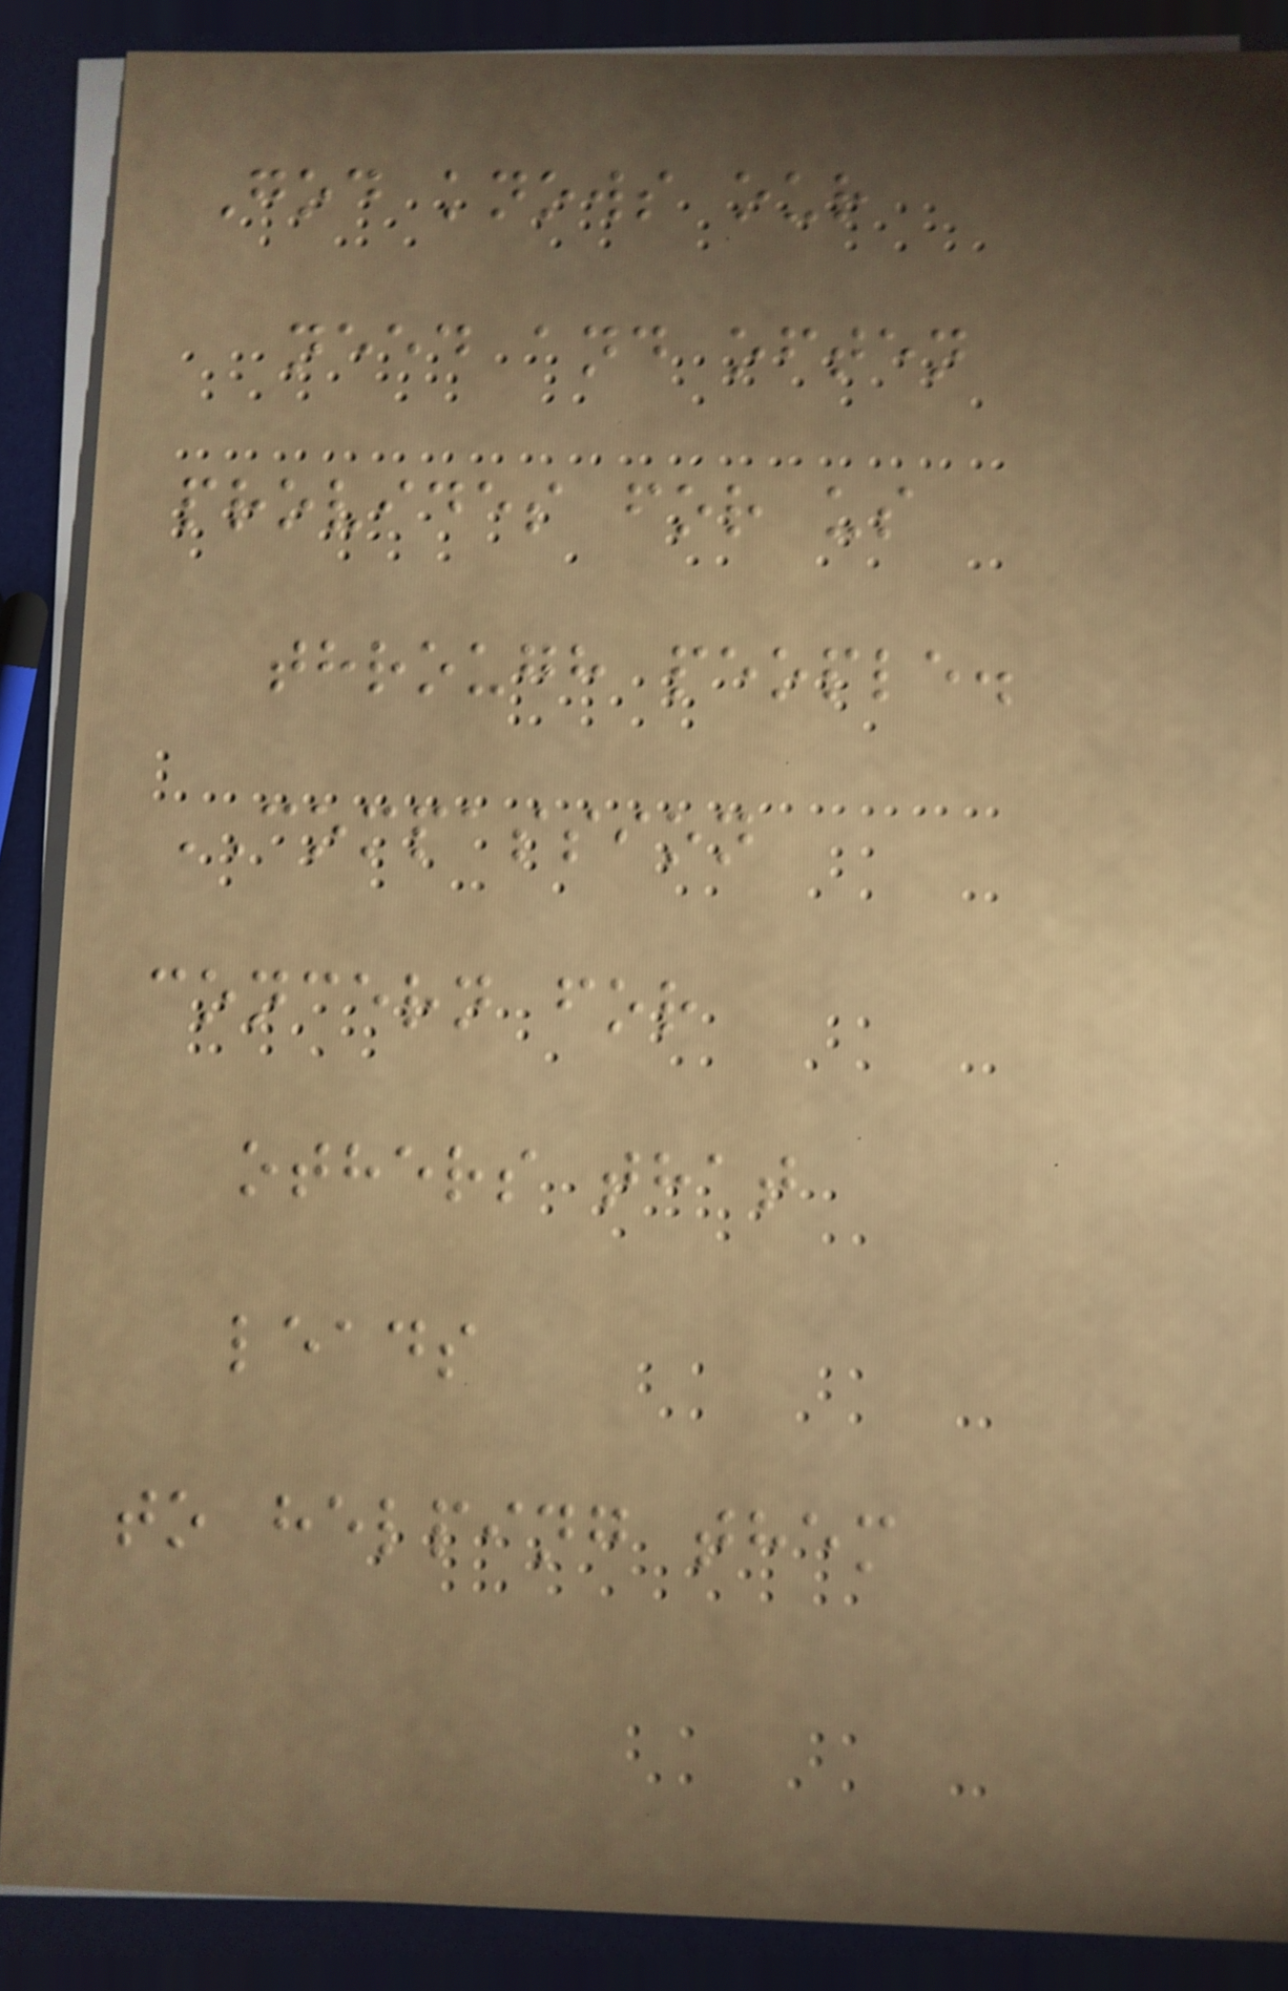God knows our
need and often
provides for us
through people.
COMPASSION
concern for
others that
leads
to helping them
